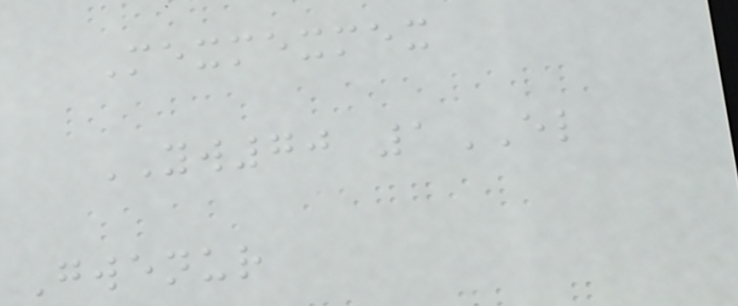Mexmexmex
YW70 1EL
Gwenur
